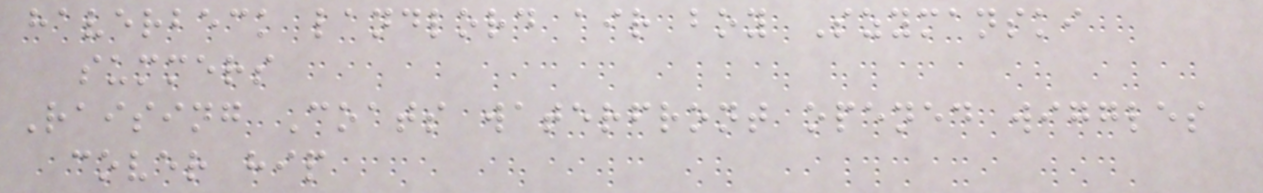haverbeck landlord air boy Szymanski
summers
Raising Coats waterfront opened wiggles
cover hip
